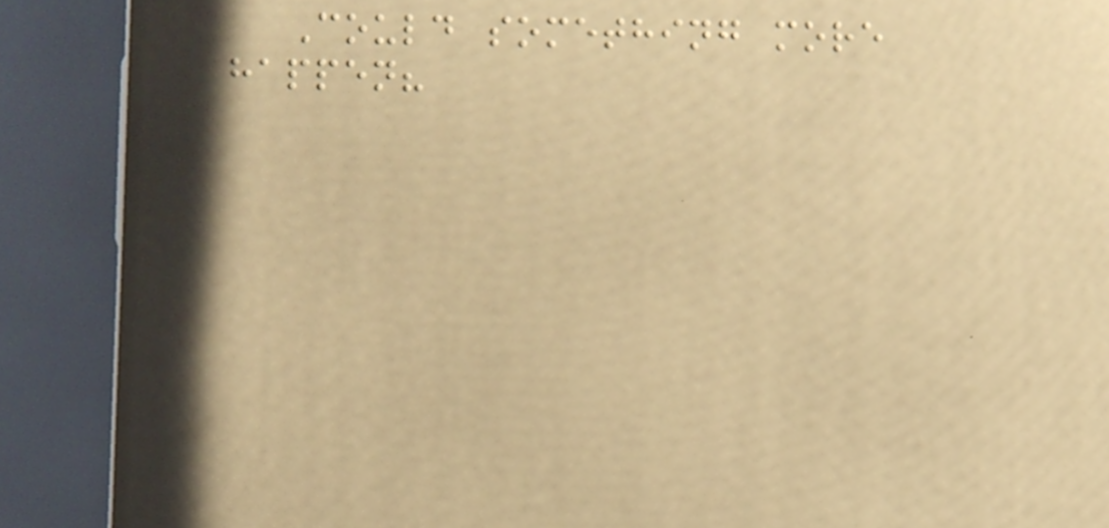Could something more
happen?
